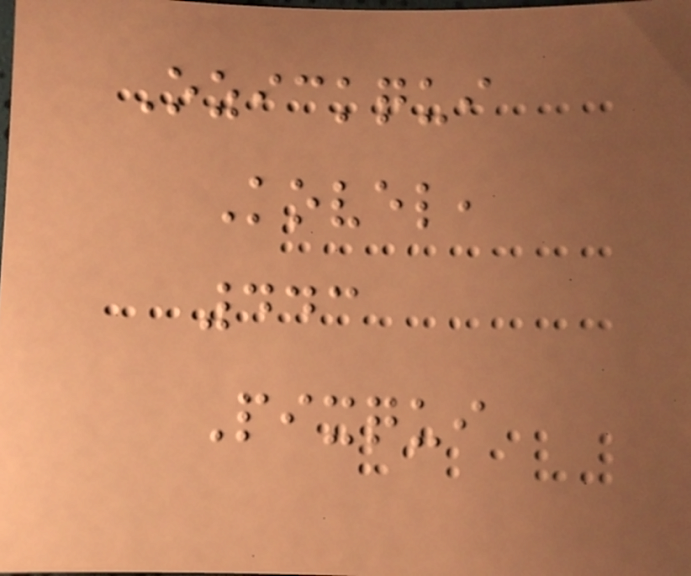Ozickqui
Kovel,
443
Pixqui
